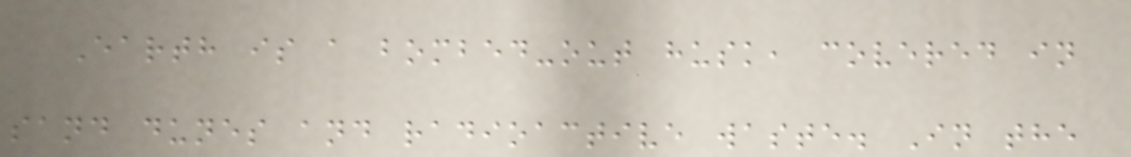Earth is a bombed-out husk, covered in
sand dunes and radioactive waste. In the
